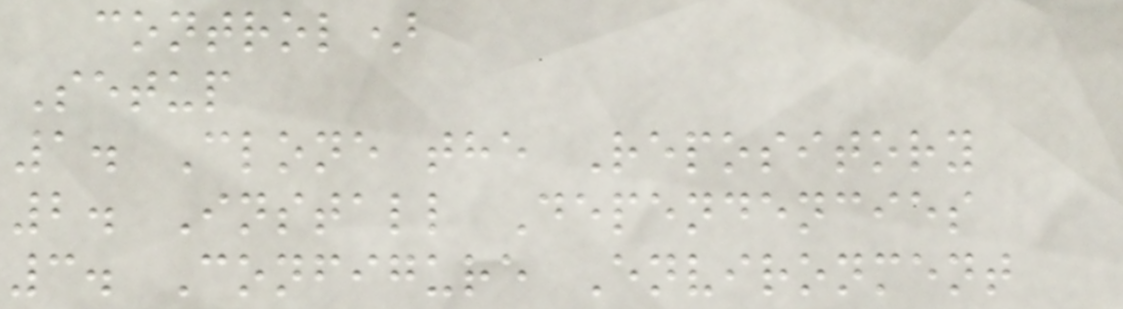control)
Setup
1. Clone the Repository
2. Install Dependencies
3. Configure Environment
